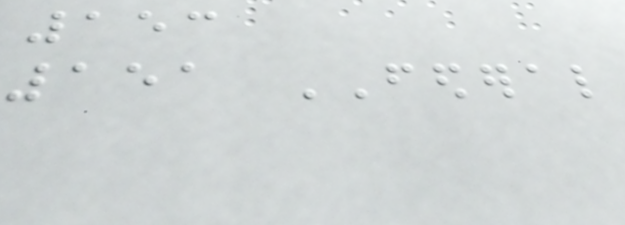153
151 FEDERAL
